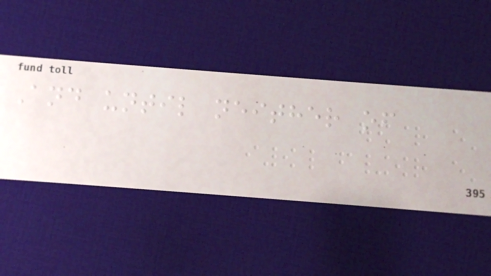And until neither of
